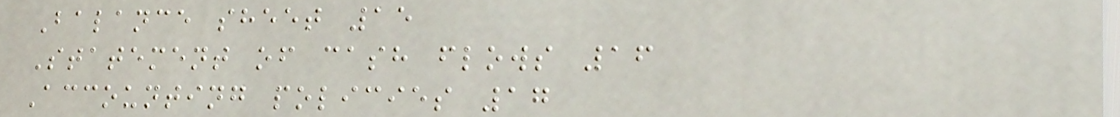Balance sheet 15
Statement of cash flows 16
Accounting policies 17
